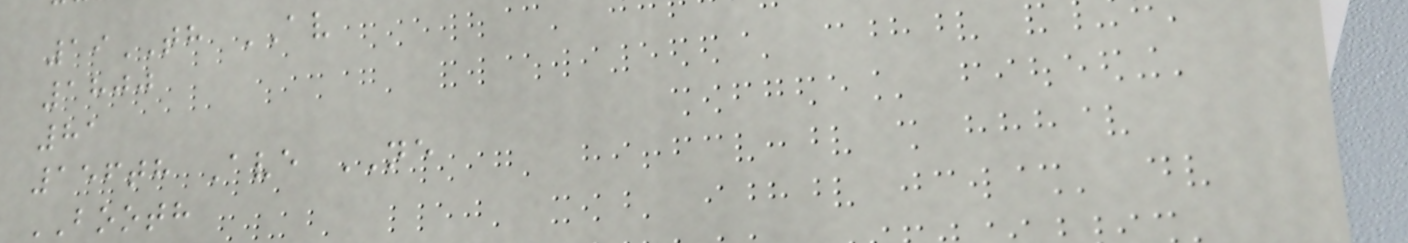19TH AV
1800
81
156th Ave NE
BOOTH
